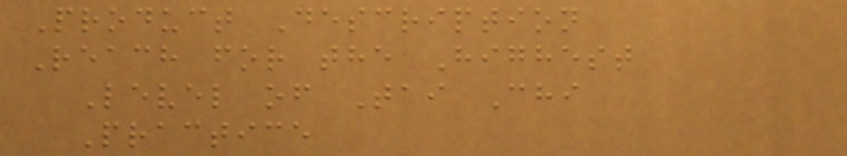Product Description
Reach for the Highest
Level of Tai Chi
Practice
